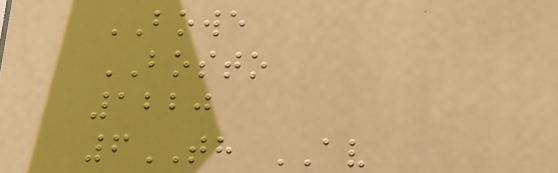BOWE
BOSTO
1220
6TH AV
